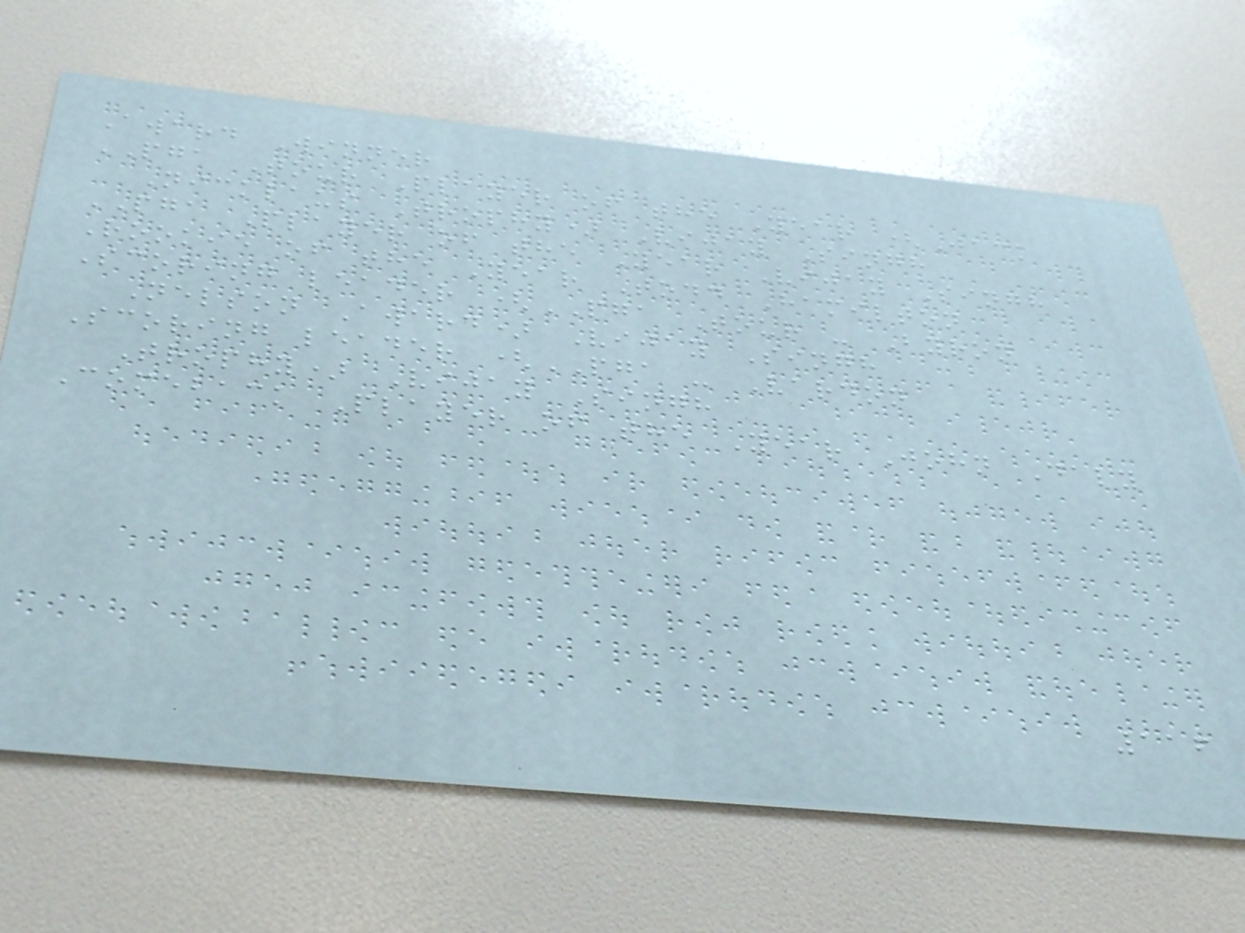Award Winner
PGA Tour Player of the Year (Jack
Nicklaus Trophy) Vijay Singh
PGA Player of the Year Vijay Singh
Rookie of the Year Todd Hamilton
Scoring leader (PGA Tour - Byron
Nelson Award) Vijay Singh
Scoring leader (PGA - Vardon
Trophy) Vijay Singh
Comeback Player of the Year John Daly
116
